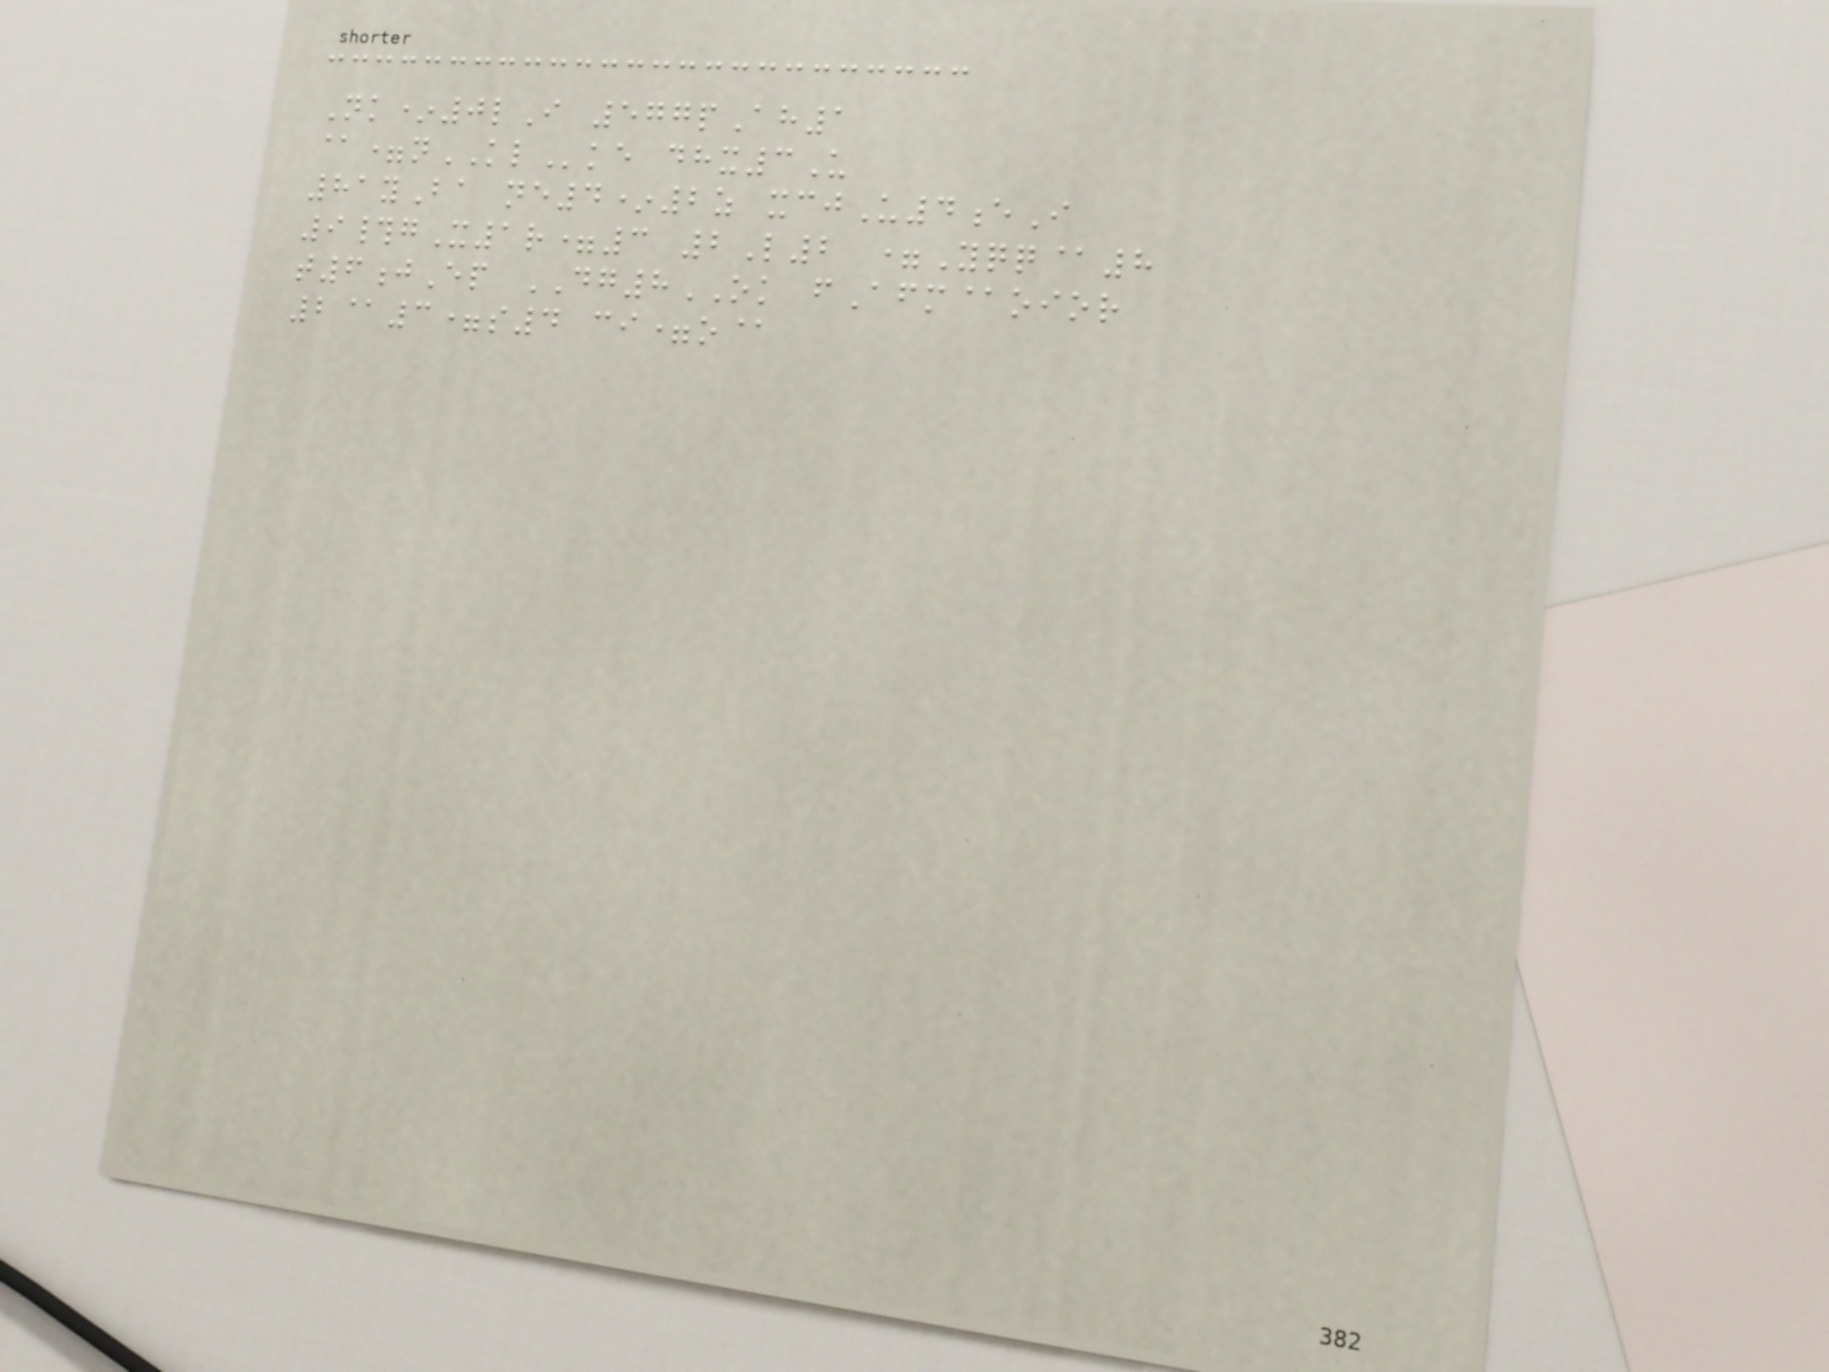Nk*0lI 577pAh1
@=nKLke dhx3U
81yBa ne4*2z xcjU4eI
9#gX1r=3 2L2 =Yqq@8
t6jEp DG8OK fAfm@oior
2@3=s4 ci=o@
